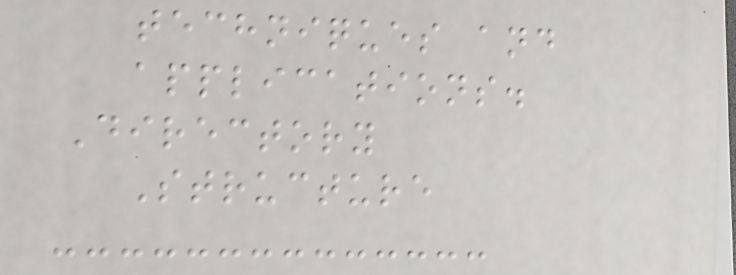techniques and
applications.
Directory
Structure
